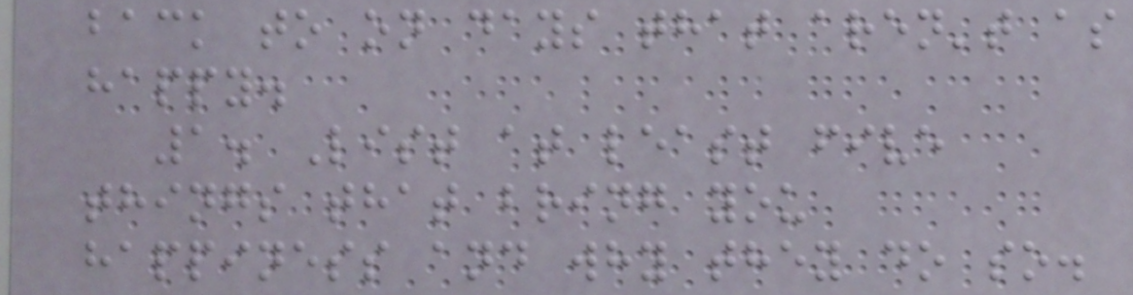back to on days that aren't as
happy.
1. List at least five
things that bring you
happiness and why they do so.
